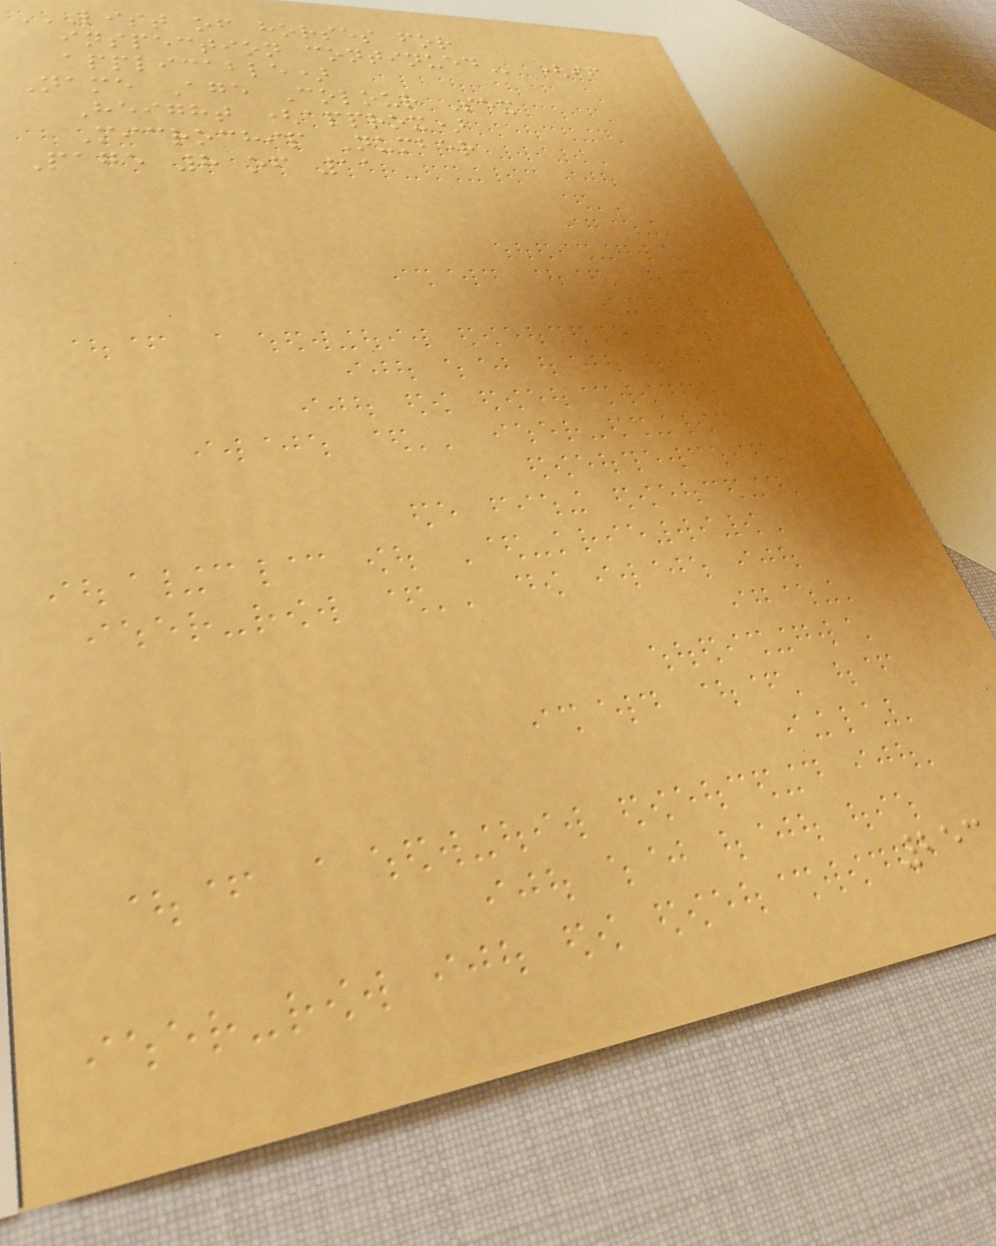LIST OF HORSES FOR
INSPECTION CONTINUED (if
applicable)
Name Age Colour Sex
Height (approx)
Microchip Number
Page 8 of 11
253
